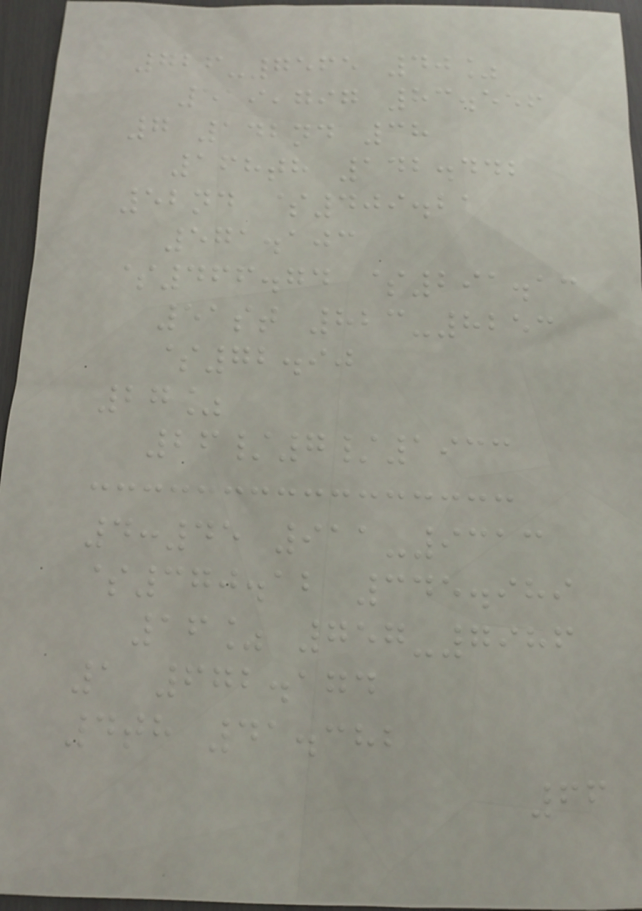726-7565 40%
519,797 83.556
7 142nd 38
168th 142.442
52nd $409.21
571.103
$466.74 $291.13
51st 823-8253
$72.90
27%
26/7/1933
4:45 911-9313
$370.12 345.989
16% 757-7986
1 672.174
4th 41.382
66
